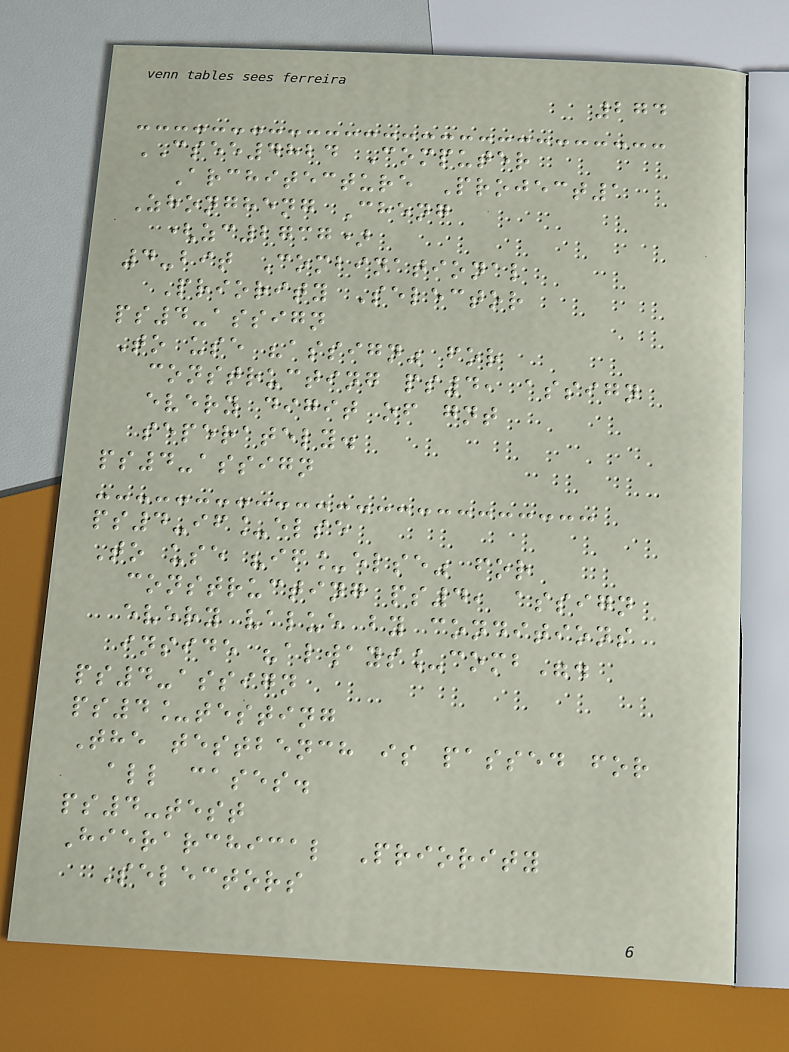274
CSEE4824 Computer
Architecture Project1
Zhongheng Cheng
(zc2737)
4-bit Combinational
Priority Selector
ps4-assign
To use "assign" for
constructing ps4, assign
every digit of gnt
seperately.
ps4-assign
ps4-if_else
To use "if_else" for
constructing ps4, assign
every value by conditions
inside "always_comb".
ps4-assign
ps4_testing
The testbench is passed for
all cases.
ps4-test
Hierarchical Priority
Selectors
